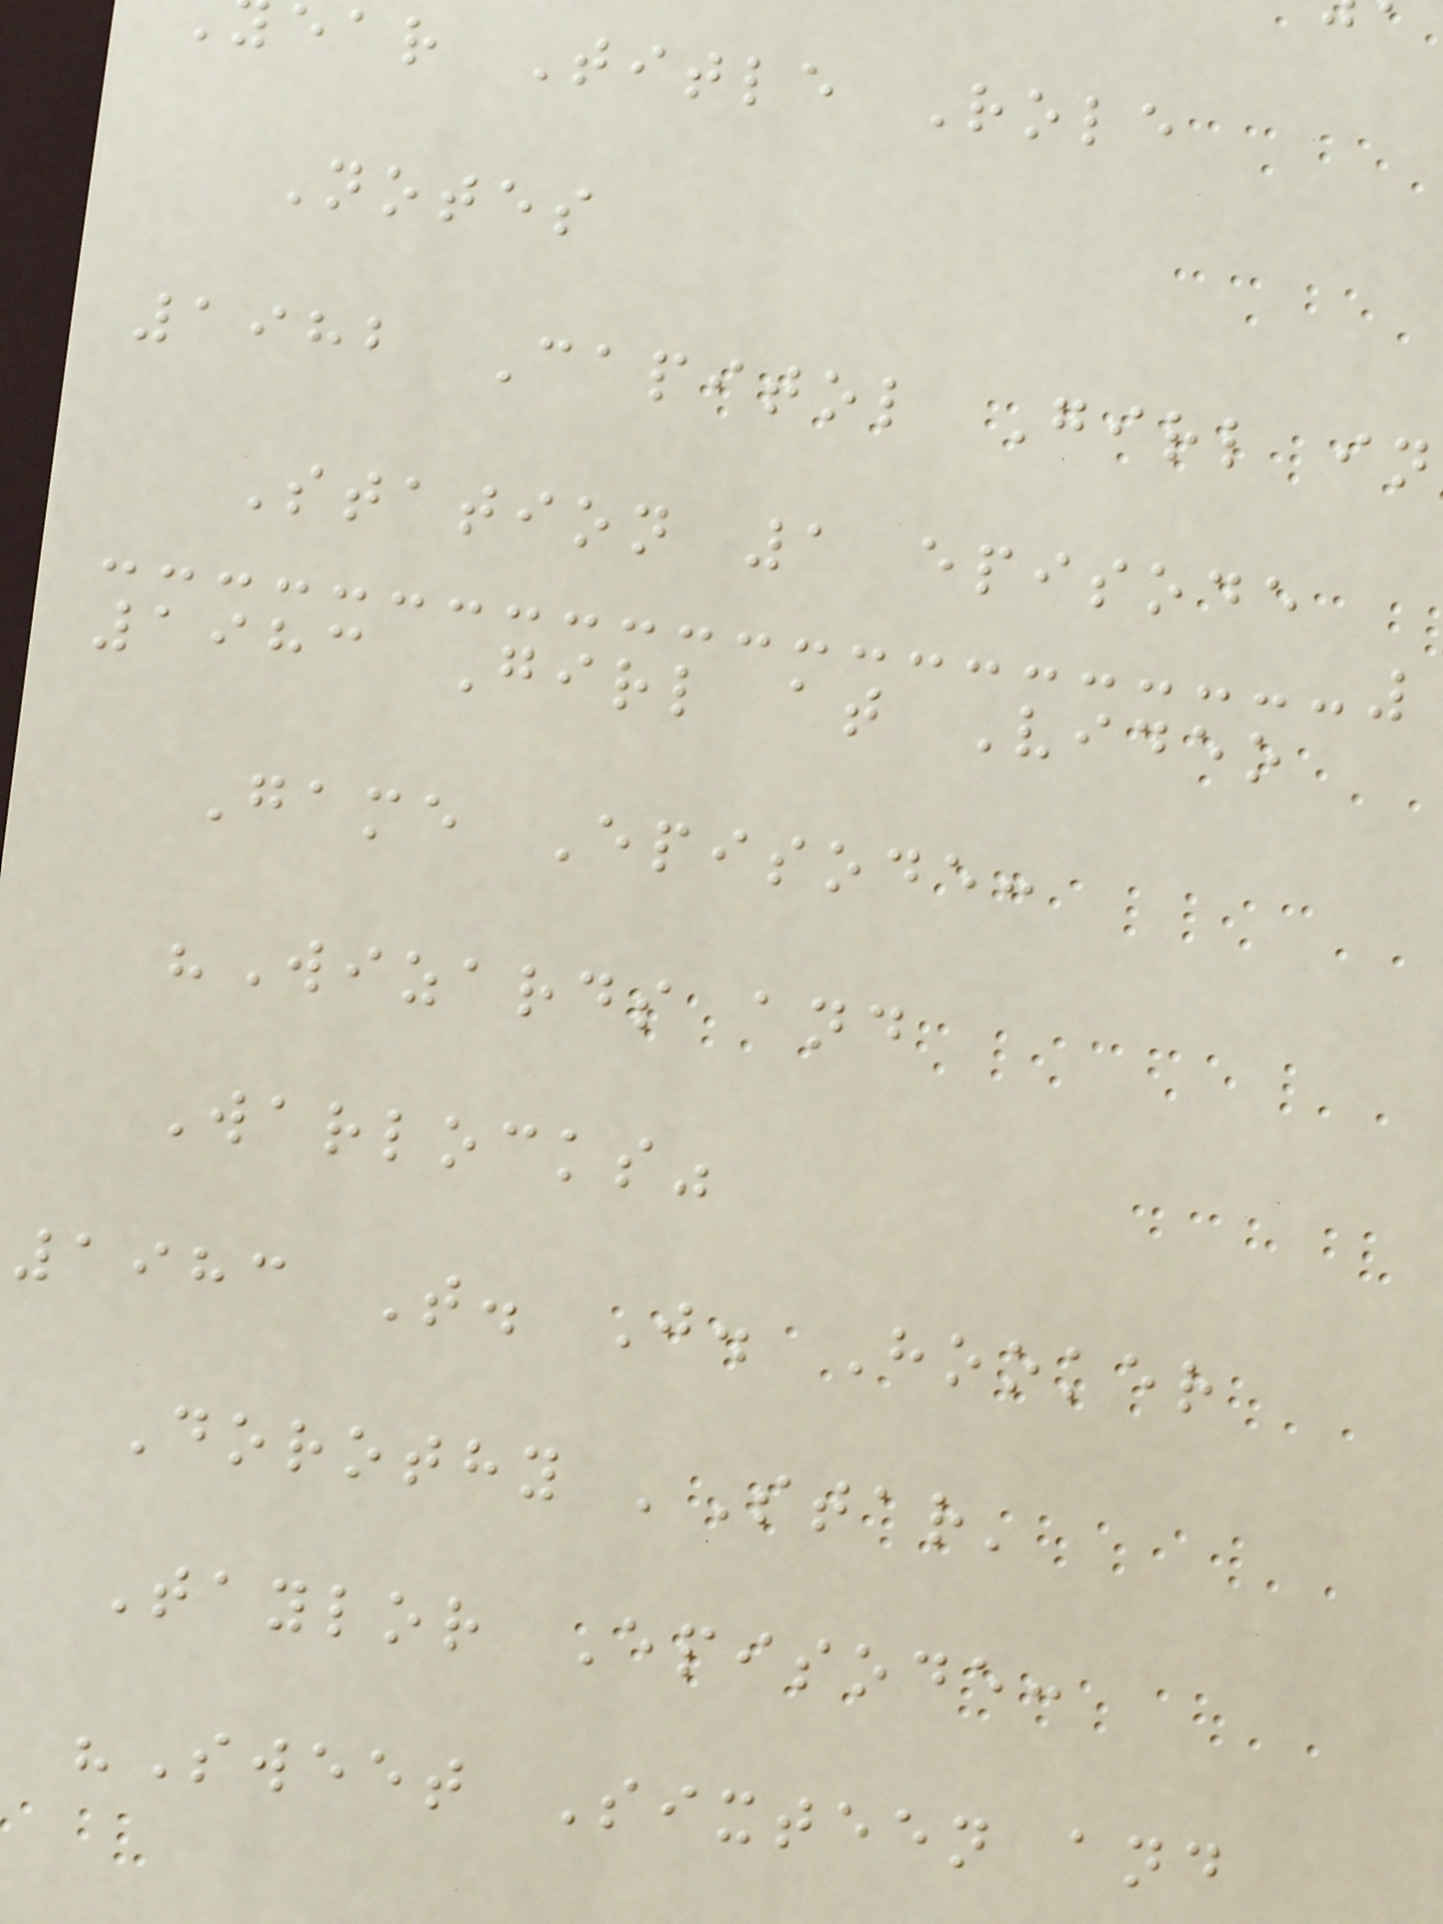ear Title Role
Notes
1982 Capitol Girl in
Station 1 episode
1983 Girl at Video
Game Episode:
"Wizards and
Warlocks"
1983 T. J. Hooker
Dorothy 'Star'
Taylor Episode:
"Sweet Sixteen and
